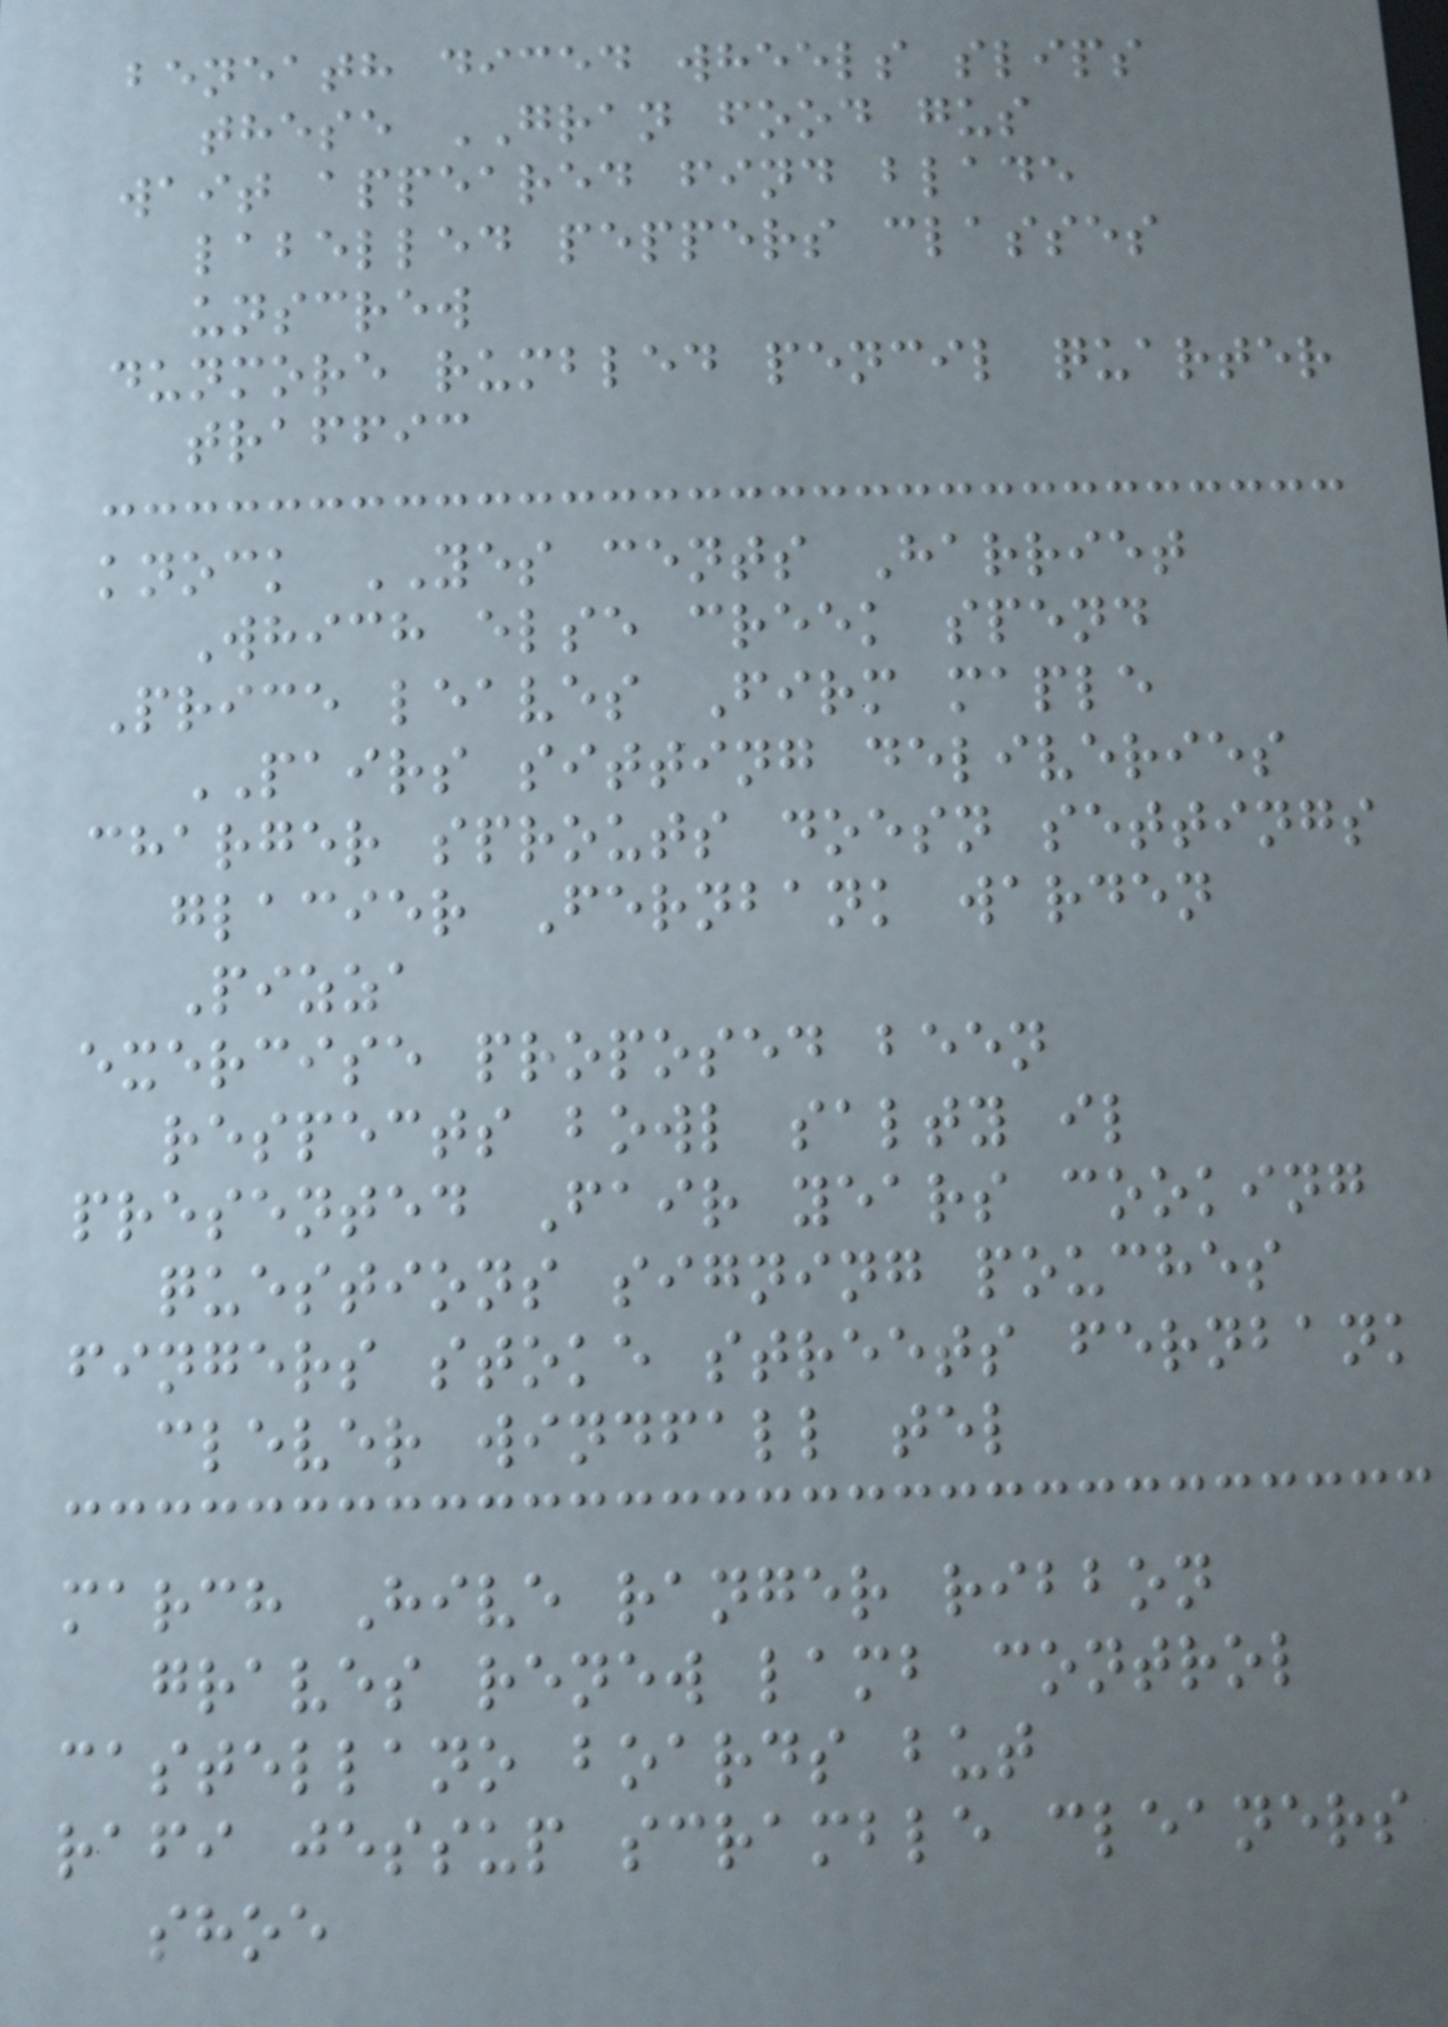beneath diced wheels slips
these GRAN food gus
wait appeared find blade
labelled peppers classes
unscrew
dunmore rumbled pencil quarter
traffic
knock YES cents Harriet
Which else creek spend
Price leaves Firm maple
PAIRS sitting deliveries
charger sprouts doesn settings
glacier Fernbank warden
Pizza
exercise proposed been
respects bowl salty il
presented Fair years cooking
questions signing pouches
fingers stoke streets fernbank
clever windfall tel
march Hive ranger ribbon
graves renew lamb control
castellano boards but
rafi jessup scramble cleaners
shoe
